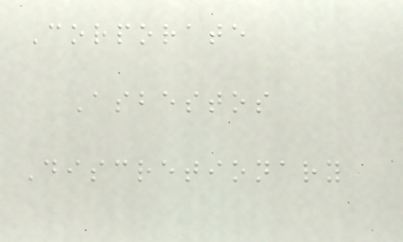Corporate
Asbestos
Discretionary
